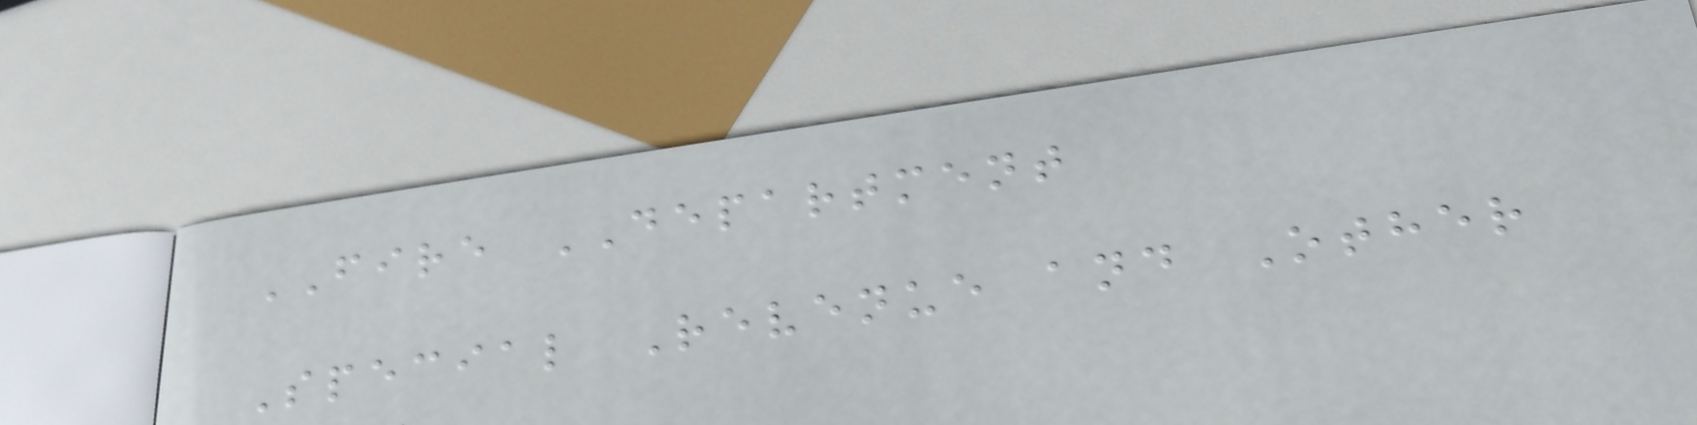FIRE DEPARTMENT
Special Revenue and Other
